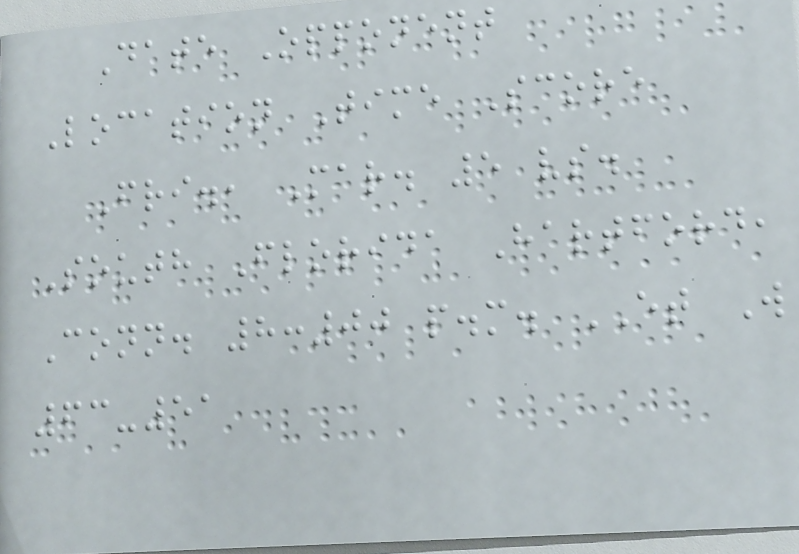Date Opponent
Location Time Score
Fri., Mar. 5 vs.
South Florida Hartford,
Conn. 8:00 p.m. ET W
63-51
